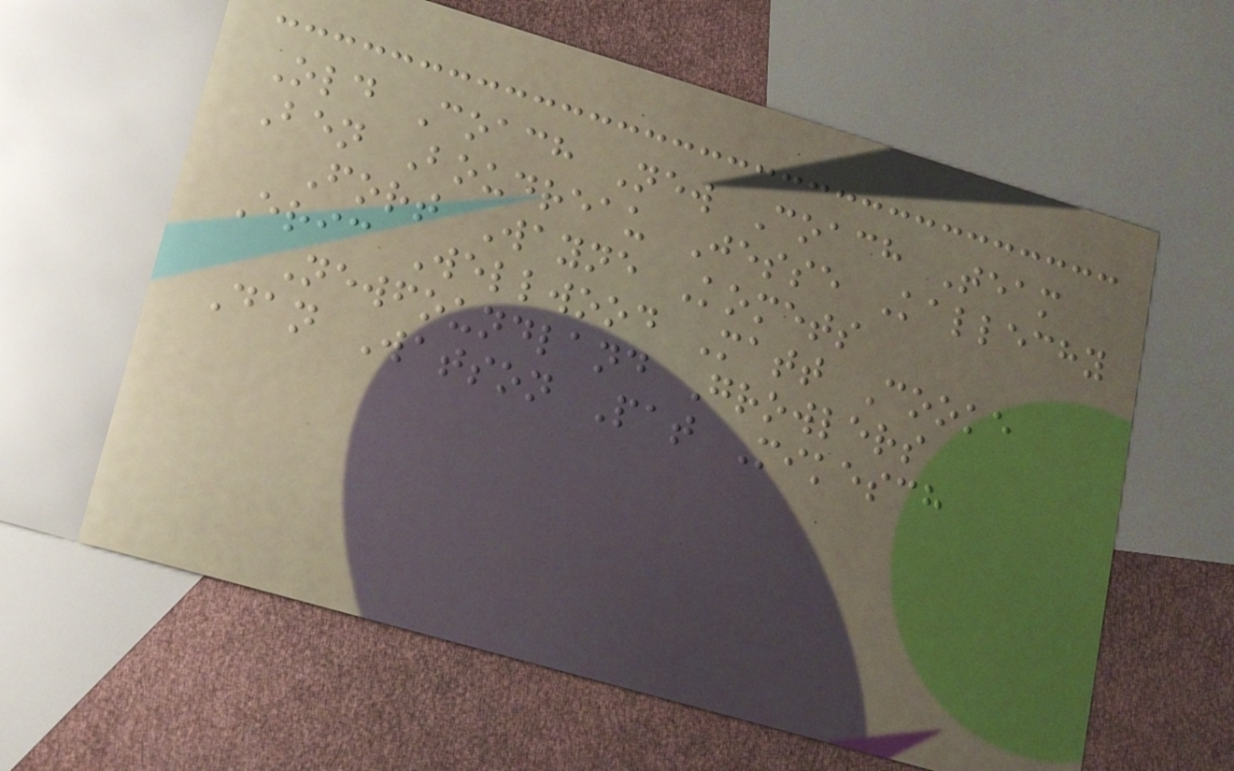Old Coach New Coach Team
Ben Boudreau Jesse Kallechy
Fort Wayne Komets
Eric Wellwood Matt Cooke
Newfoundland Growlers
Dan Watson Pat Mikesch
